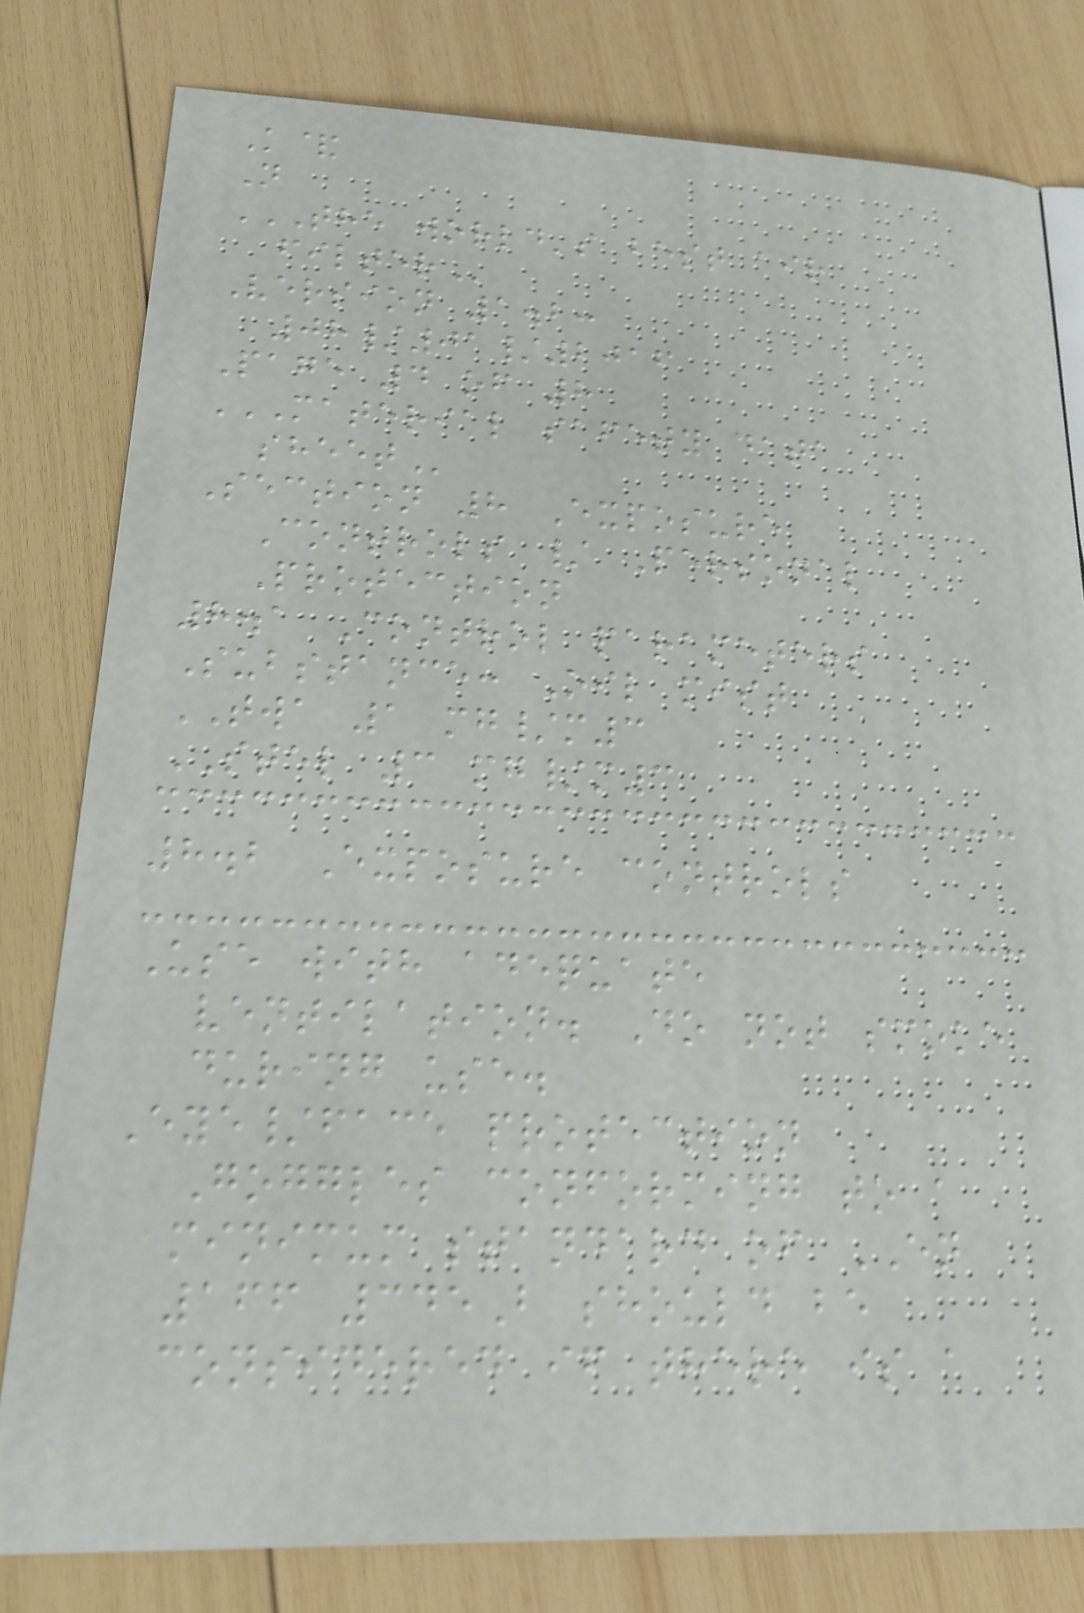K&
N
THE WORLD'S BEST AIR
FILTER
Version 1.2:
08/01/2016
Page 4 of 8
MATERIAL SAFETY DATA
SHEET
Section 8 Exposure
Controls / Personal
Protection
8.1 Control parameters
Substance: Oil mist
TWA 1 mg/m3
STEL 3 mg/m3
8.2 Exposure controls
Use with adequate
ventilation. Do not smoke
during use.
Eye/face protection
Goggles conforming to a
minimum standard of EN
166 345B should be
considered if there is a
